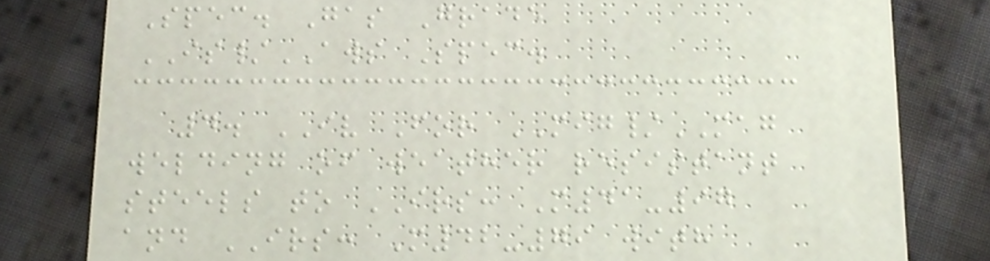Spec. Gas Grade
IS/AWS Spec.
4. IV For MIG/MAG
welding of weather resistant
steels to IRS: M41-97
and IRS: M42-79 with
